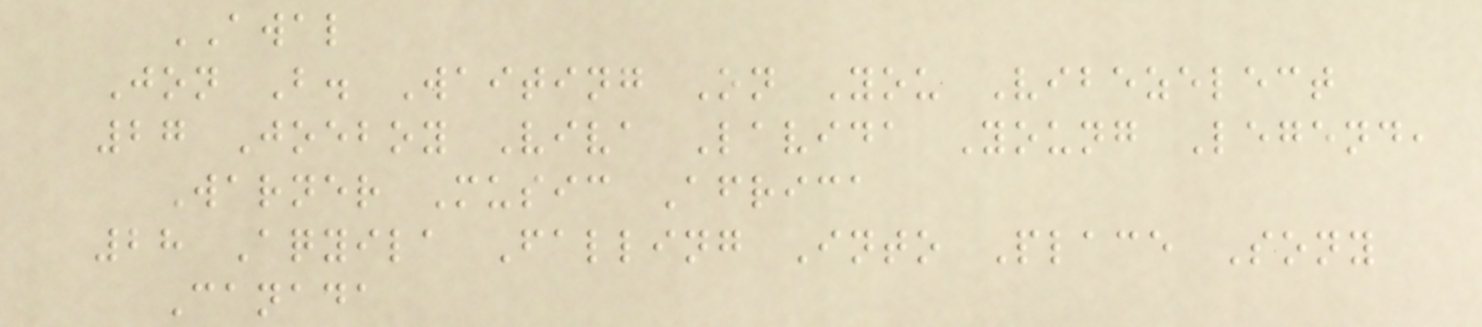AWAL
Jon B. Waiting On You Vibezelect
27 Joeboy Viva Lavida Young Legend,
Warner Music Africa
28 Aqyila Falling Into Place Sony
Canada
